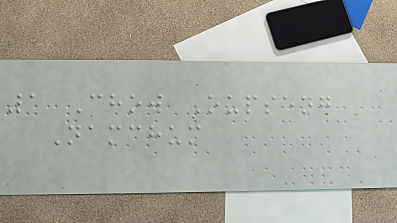1 Chow Oupseng
Namchum
